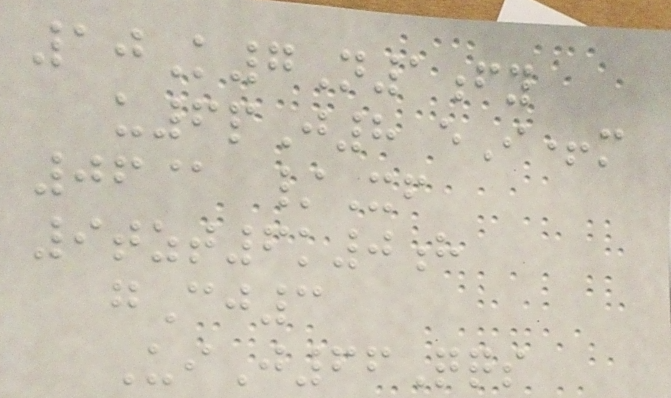10K7N1fy
u6pJ8 eI+m
06@ /Xf
9tzt6k0h
gCj3
UiJ66Qqs
